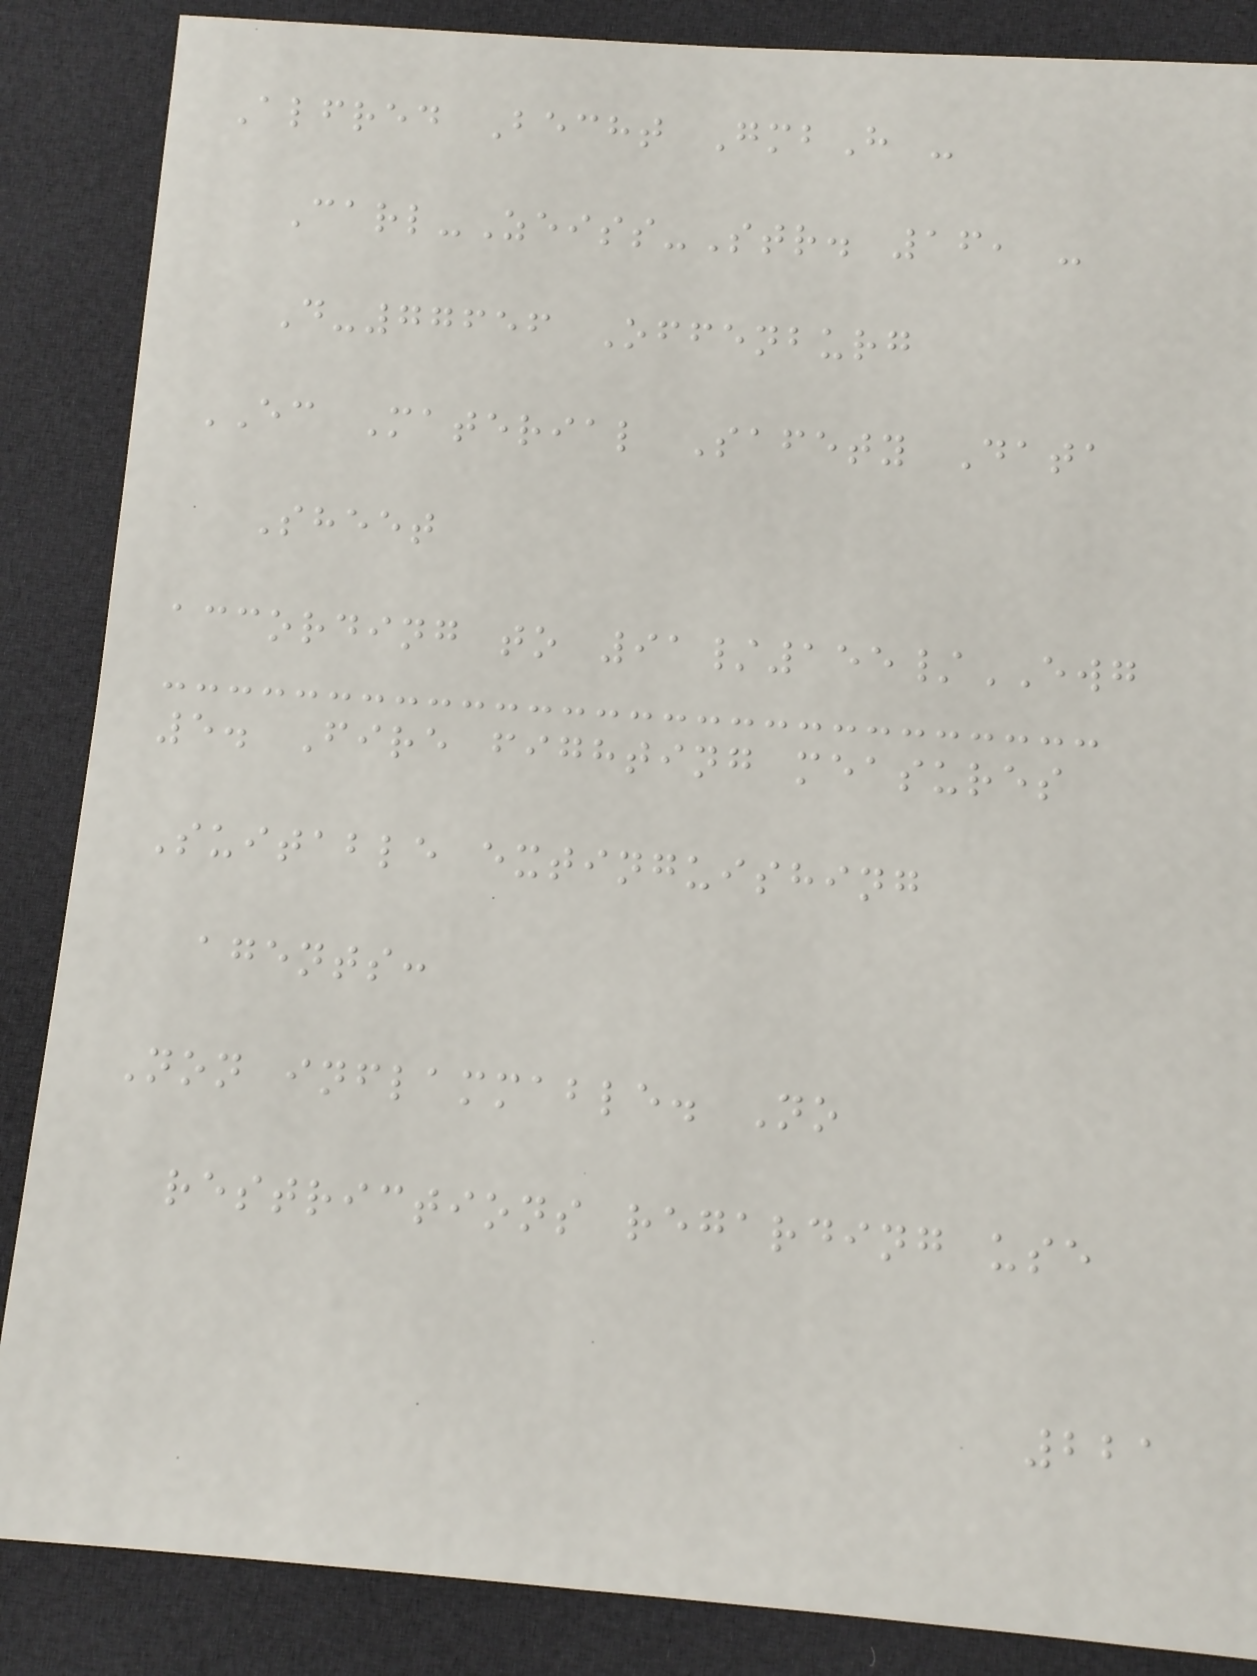Alfred Becht GmbH -
Carl-Zeiss-Str. 16, -
D-77656 Offenburg
EC Material Safety Data
Sheet
according to 91/155/EWG
5. Fire fighting measures
Suitable extinguishing
agents:
Non inflammable. No
restrictions regarding use
221
